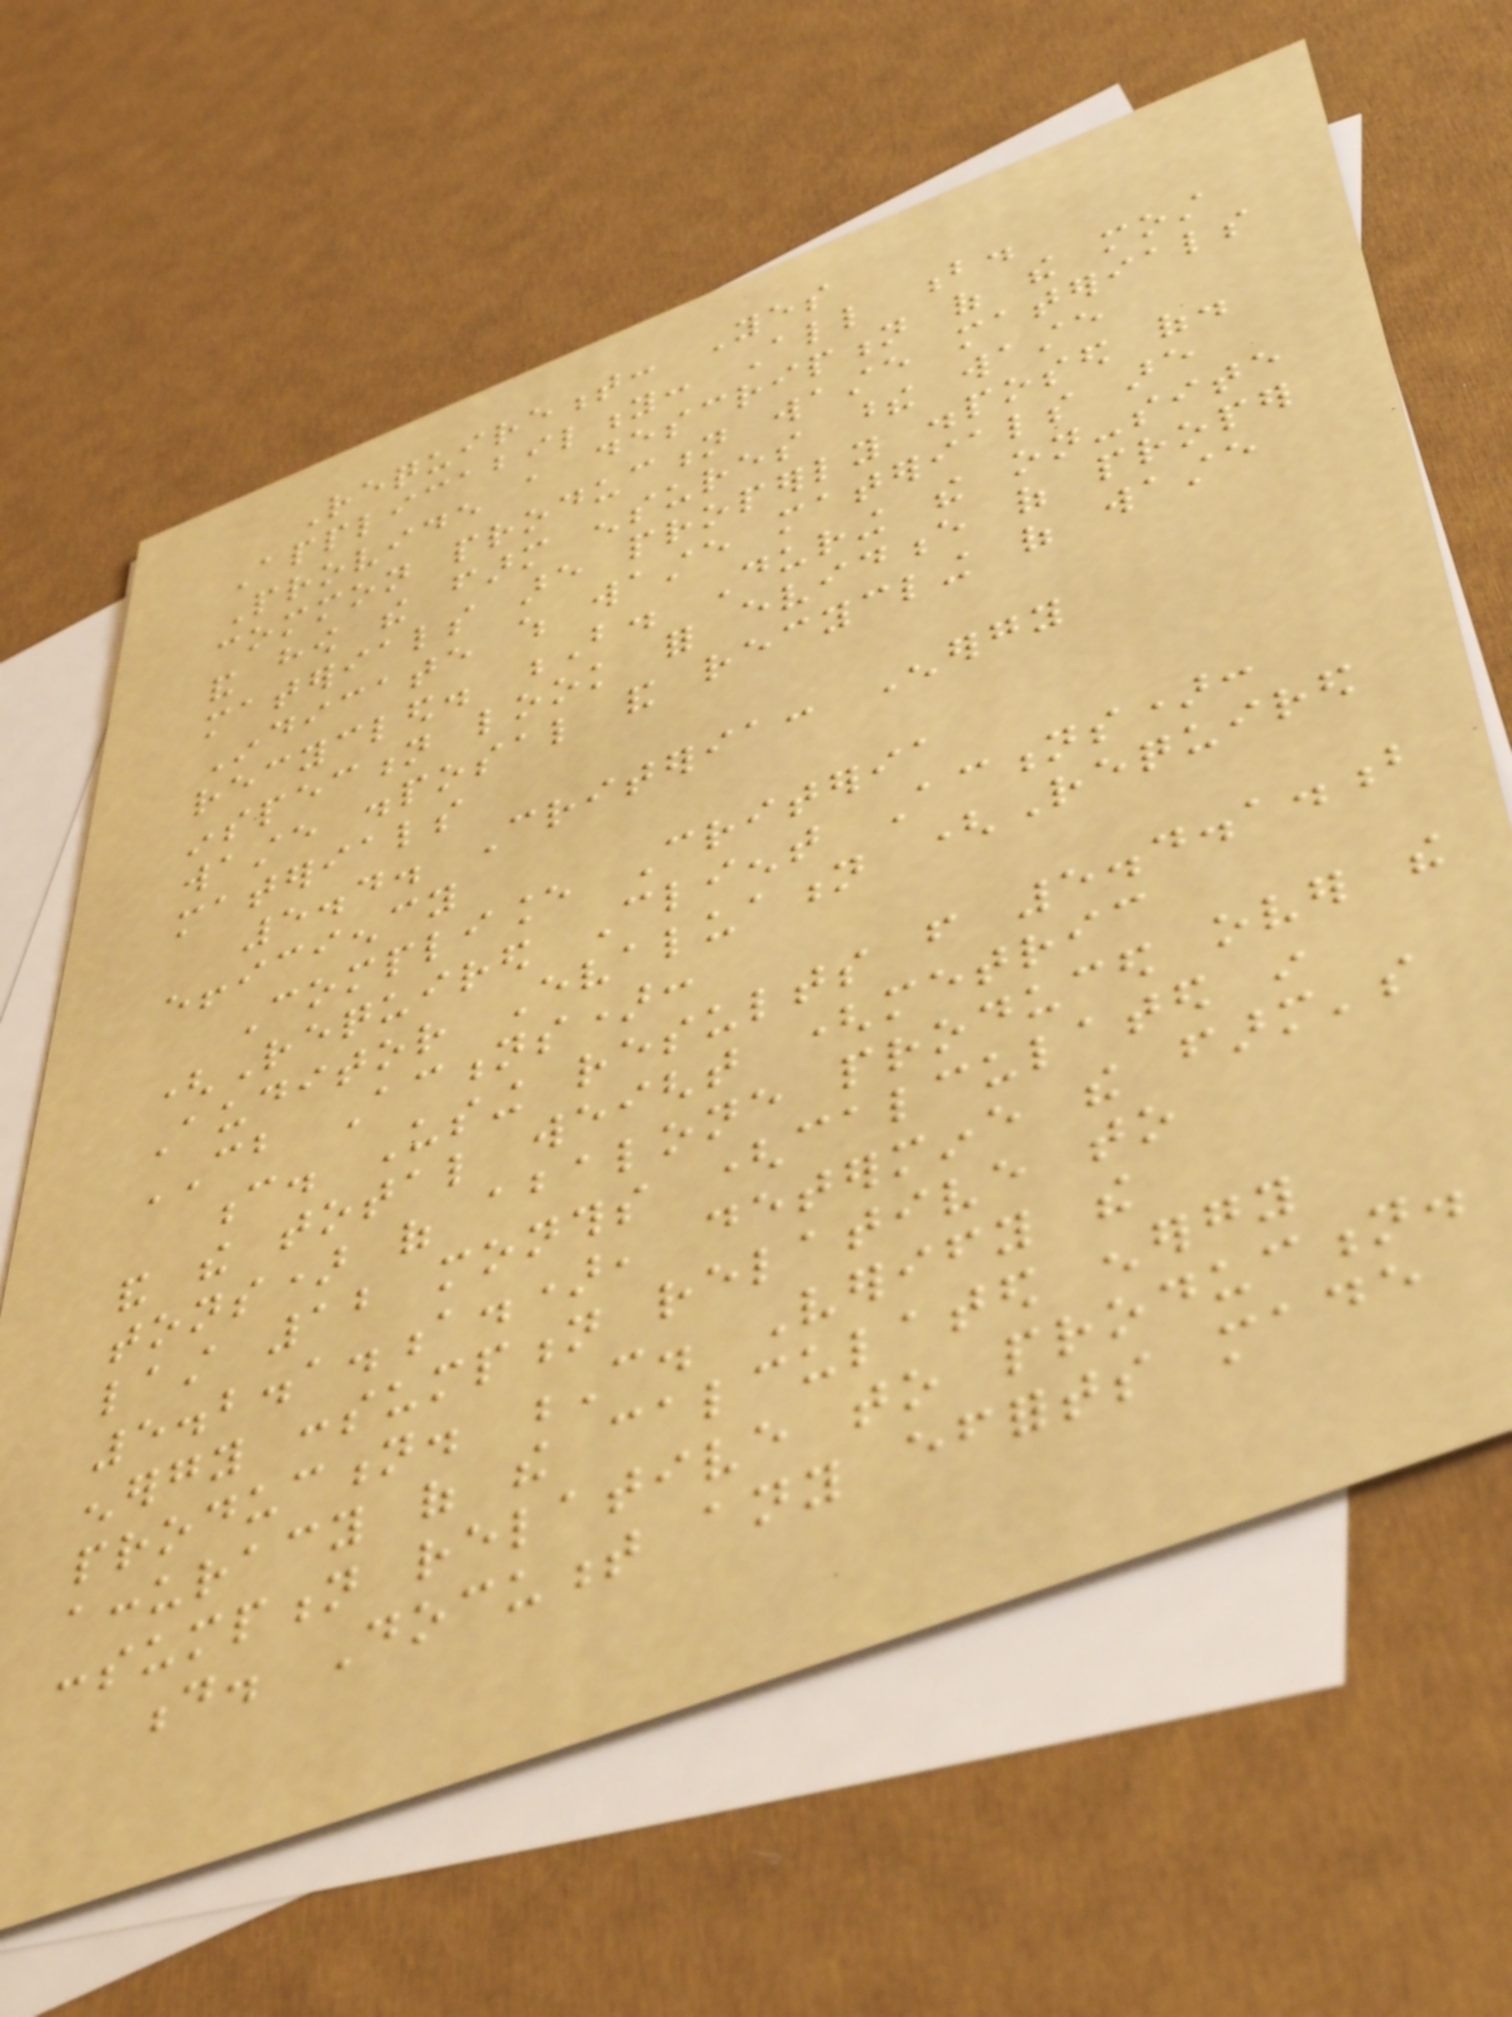Requirement: Yes
Applicability: All b.
Provide a description of the most
common production waste materials
and how the farm ensures these waste
materials are properly disposed of.
Indicate which waste materials are
recycled. B. During the on-site
inspection look for evidence of proper
waste disposal and recycling of waste
materials
5.4. Criteria: Energy
efficiency
Compliance Criteria
(Required Client Actions):
Auditor Evaluation (Required
CB Actions):
c. Using results from 5.4.1.b
and the total weight (metric
tons) of abalone produced over the
last 12 months (calculated in
5.2.1.a.), determine the farm's
energy consumption relative to
production. C. Verify the
accuracy of the calculated energy
consumption relative to production.
d. Document any efforts made
